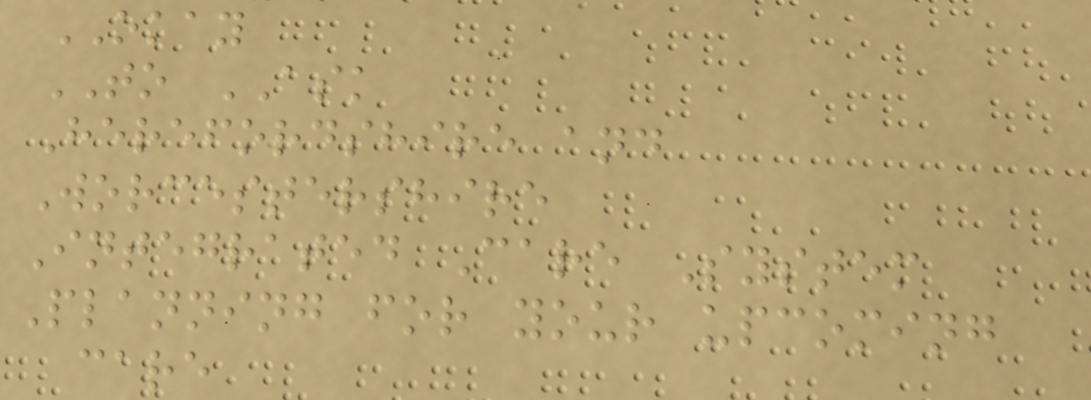OKAY
TO ASK
Herefordshire and
Worcestershire
Integrated Care System
Planning for your upcoming
care
